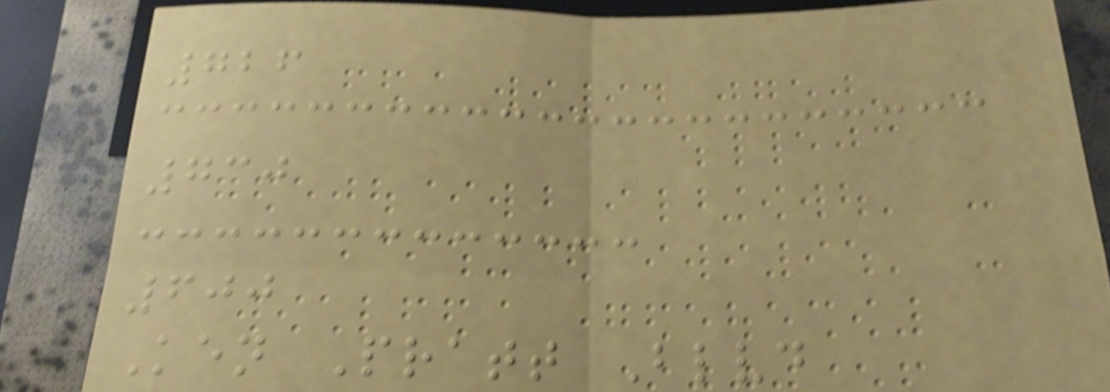726
730
600
Ken Pratt Blvd
